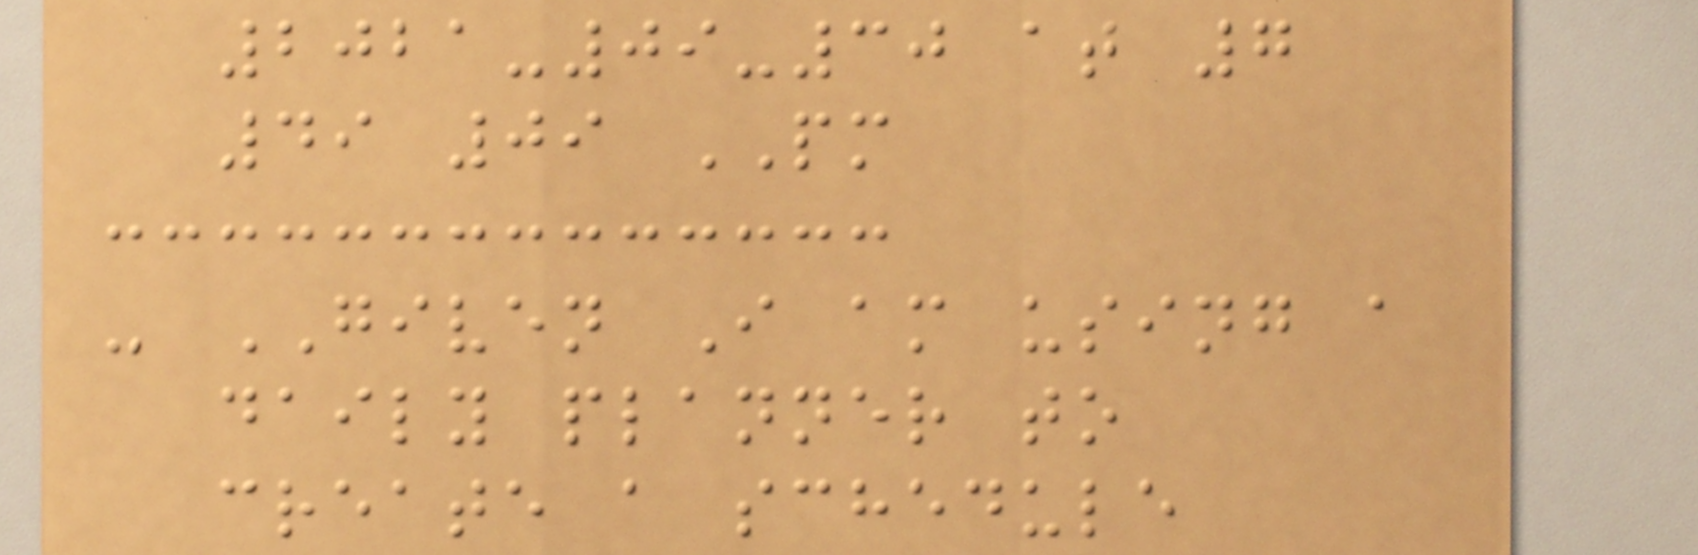2021-09-30 at 7
49 09 PM
- GIVEN I am using a
daily planner to
create a schedule
